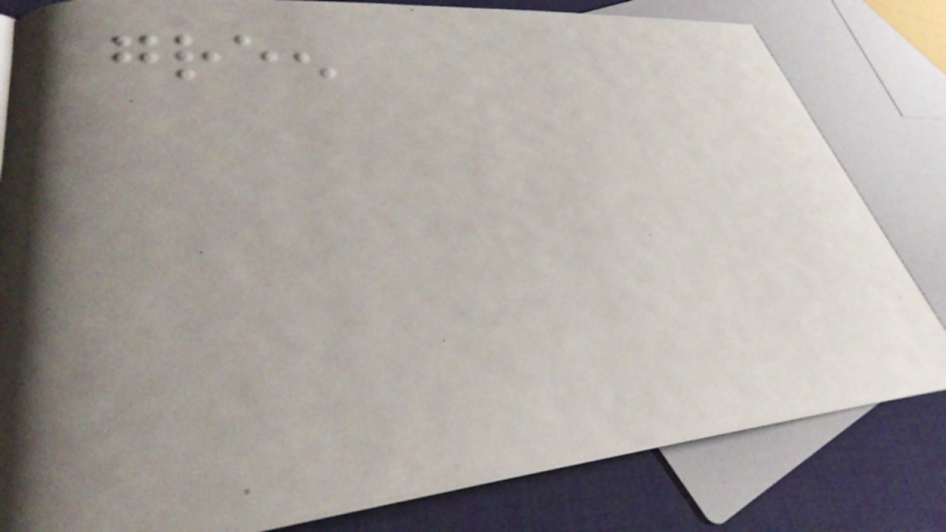green
